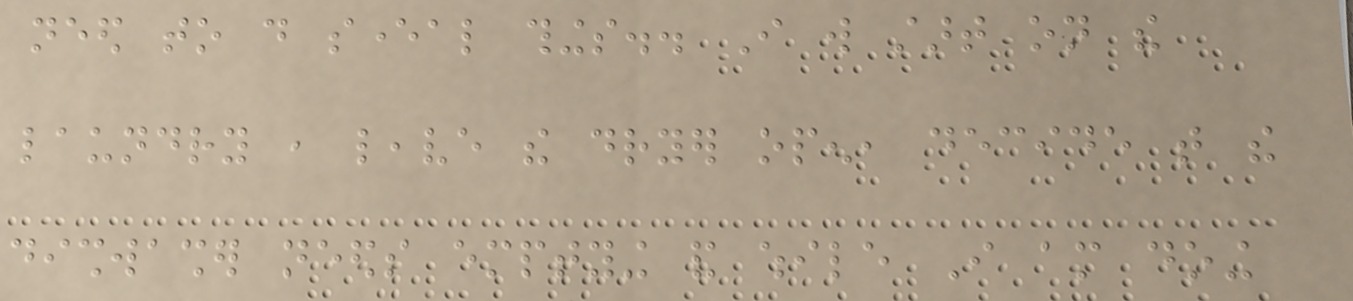need to do several things.. I will start on the
laundry , leave the dryer open, decide that the
dishwasher needs emptying and while I am doing
